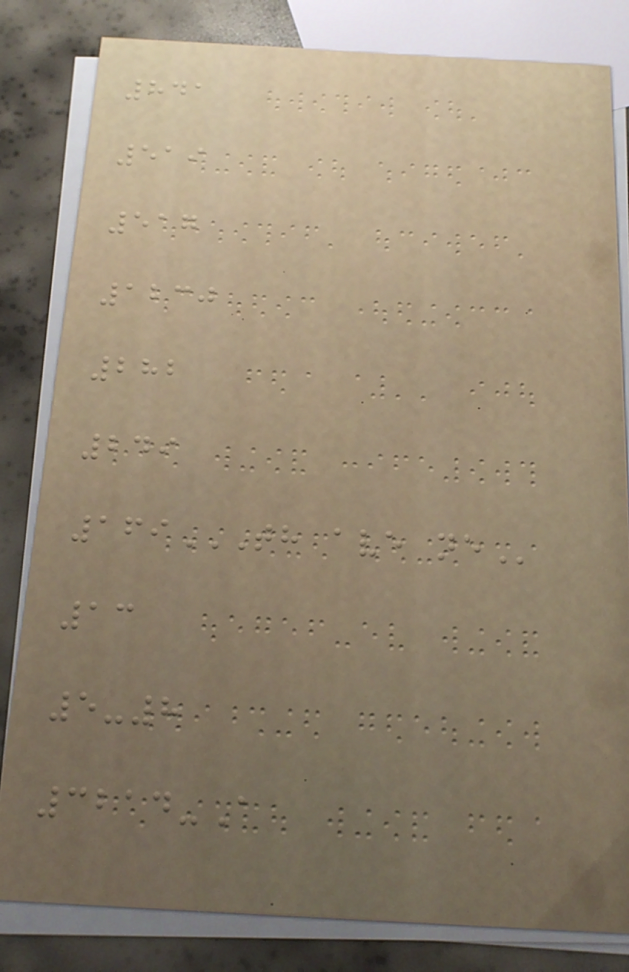841
519
517
1230
282
249
169TH AVE NE
13
5-8
3214-A
